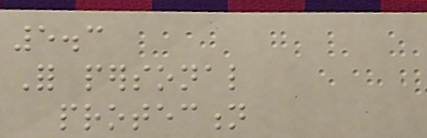5.3
For personal
protection
